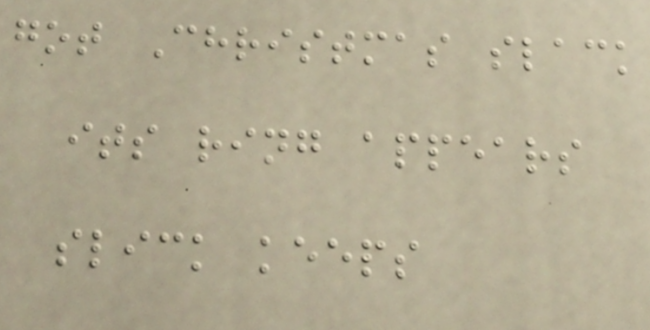got Christmas slack
its ring appears
slick keeps
